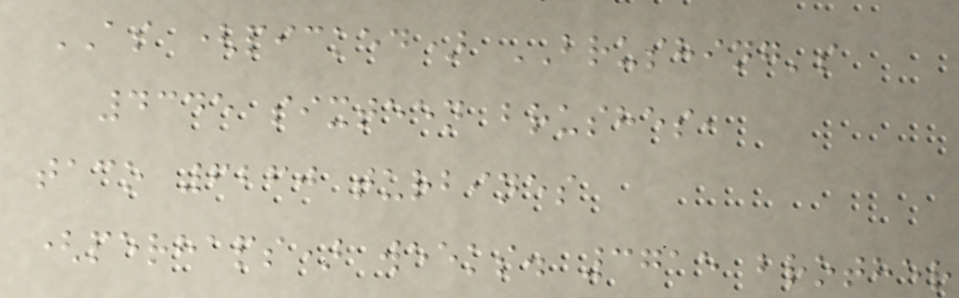AS (picked) BRUSHING's
4345 sixteen brushes,
taco 6260 turbines
(perhaps) weeks. 3715 brother
